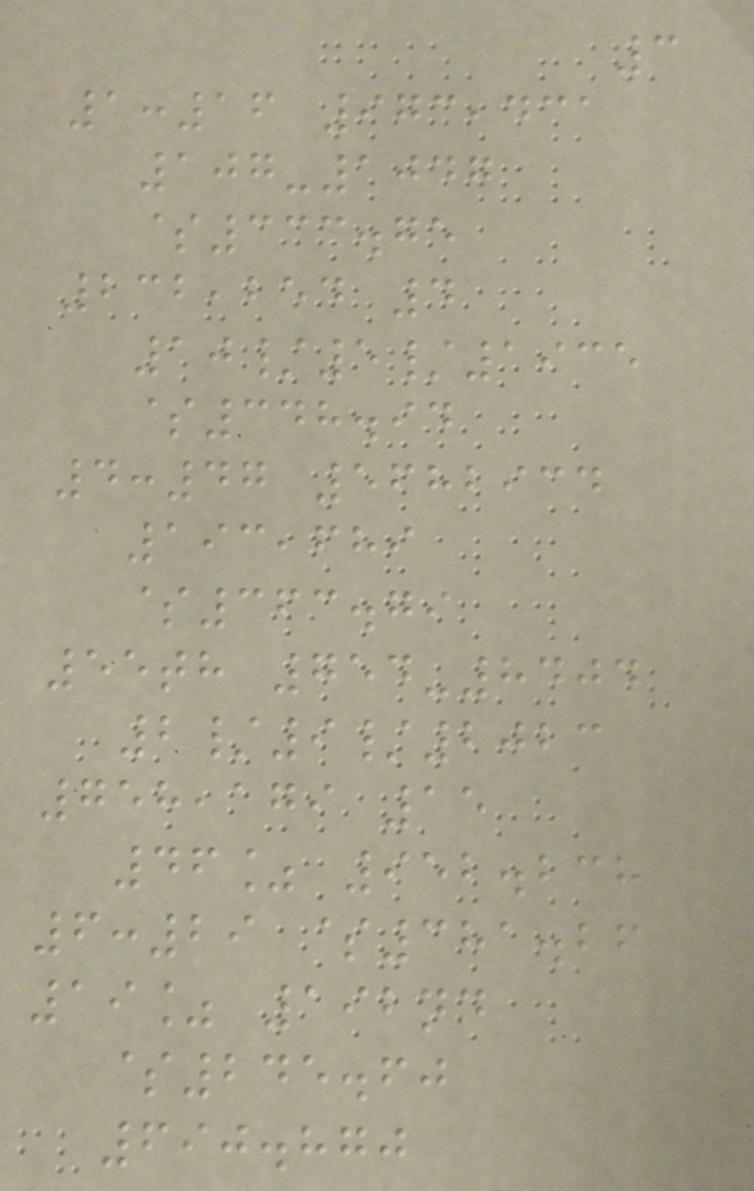3
1:16 973,431
107-1047
$333.75
232,254 4
10/5/1935
$348.94
4:47 5682934
193,689
$363.79
55th 754-8404
2/9/2023
758,179 15
46% 952.238
6:29 $381.26
19% 192nd
$245.60
690.870
